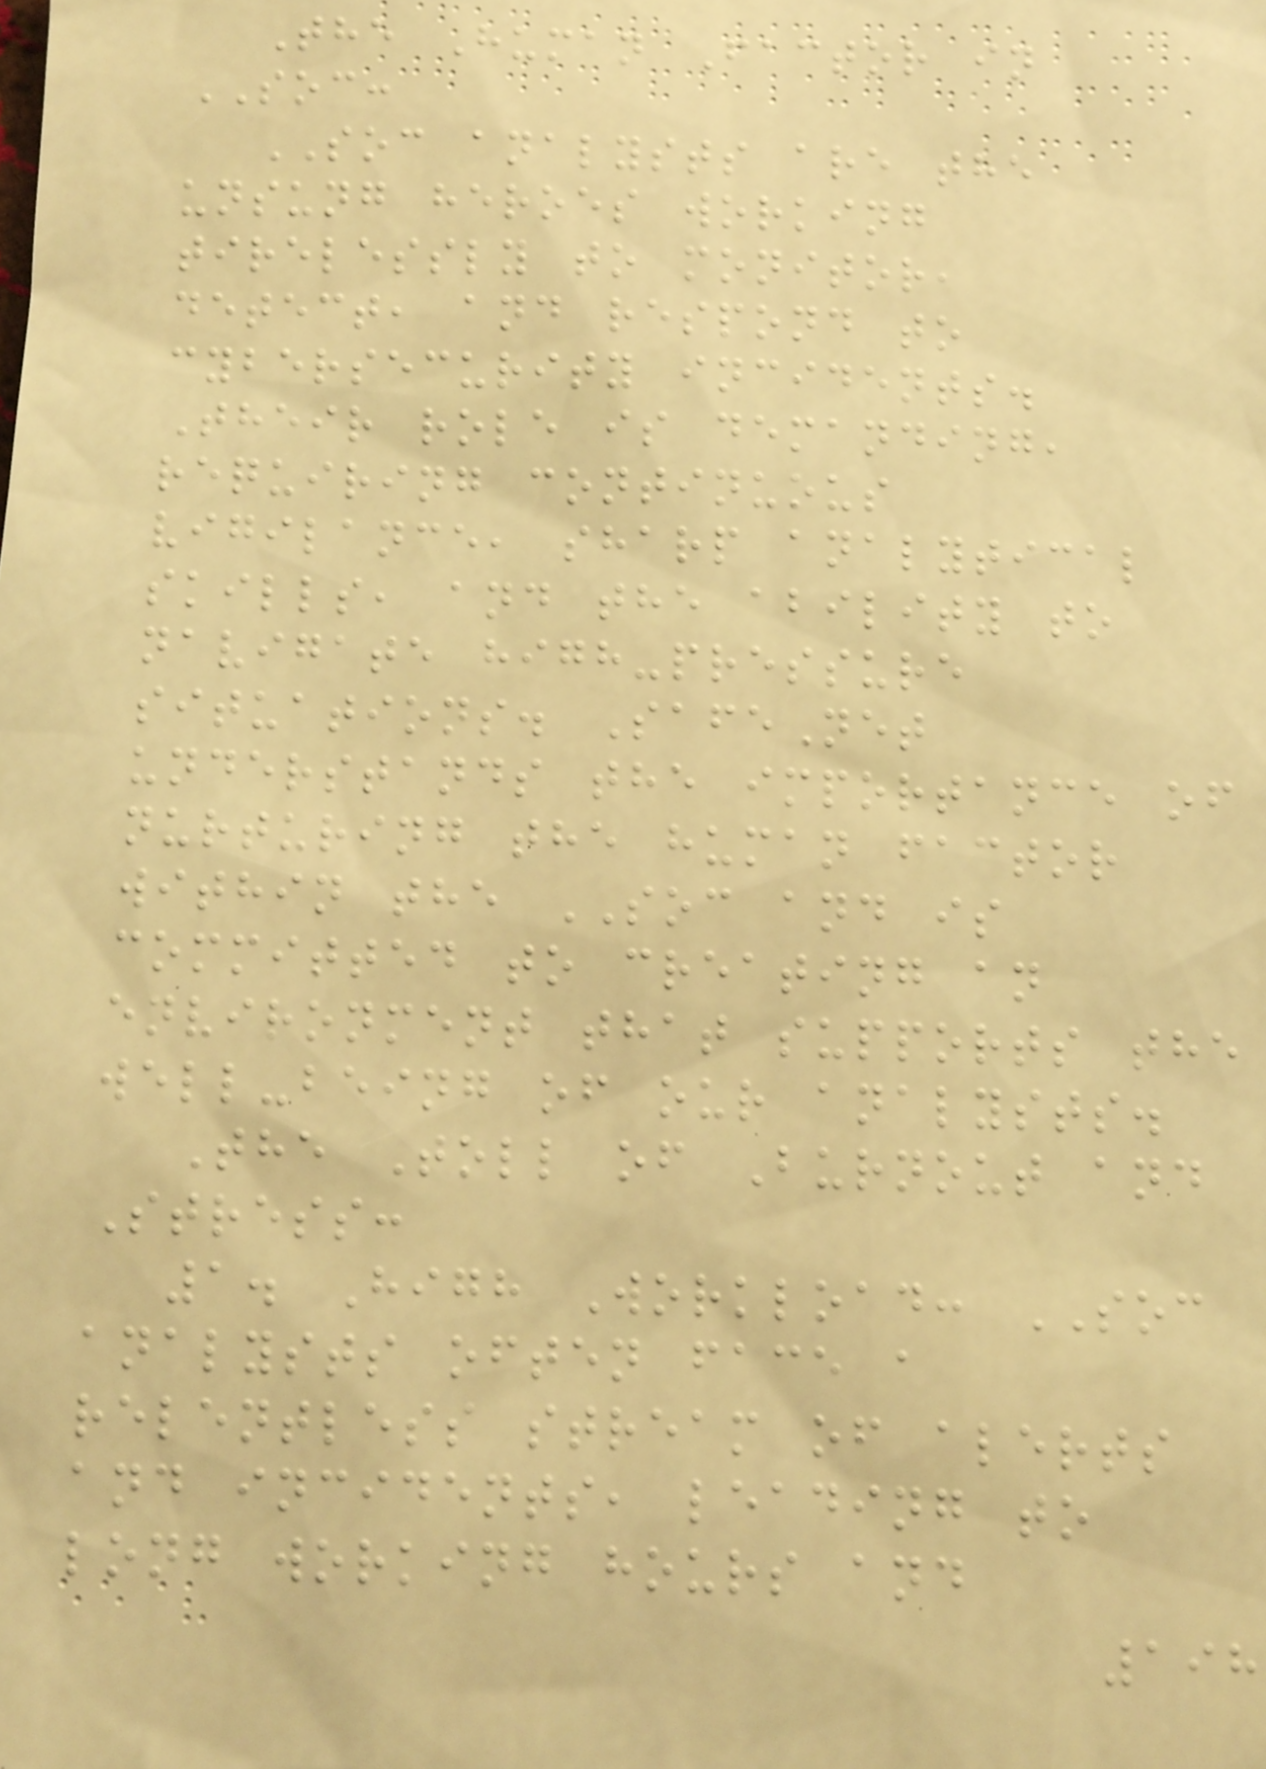The Human Factor in
SOC:
SOC analysts are the
unsung heroes working
tirelessly to monitor,
detect, and respond to
cybersecurity incidents.
Their role is demanding,
requiring continuous
vigilance, sharp analytical
skills, and the ability to
navigate high-pressure
situations. SafeNet
understands the importance of
nurturing the human factor
within the SOC and is
committed to creating an
environment that supports the
well-being of our analysts.
The Toll of Burnout and
Stress:
1. High Workload: SOC
analysts often face a
relentless stream of alerts
and incidents, leading to
long working hours and
198
